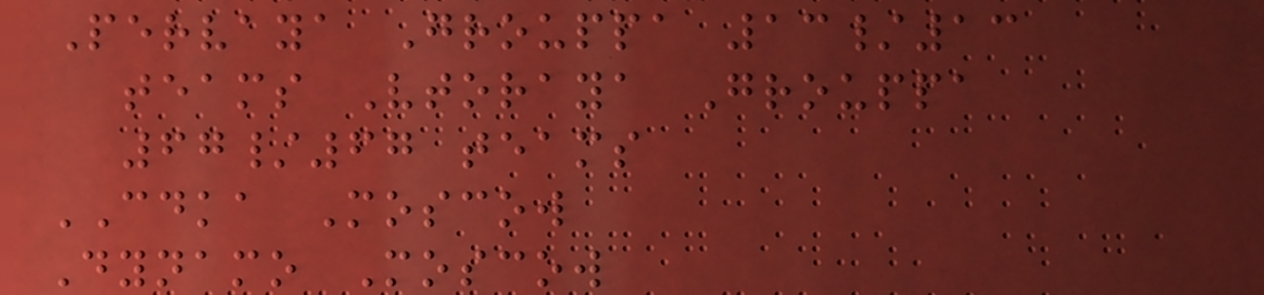Pervaya Grouppa 13/13
teams Vtoraya Grouppa
67/67 teams
CDKA Moscow
Dynamo Moscow
